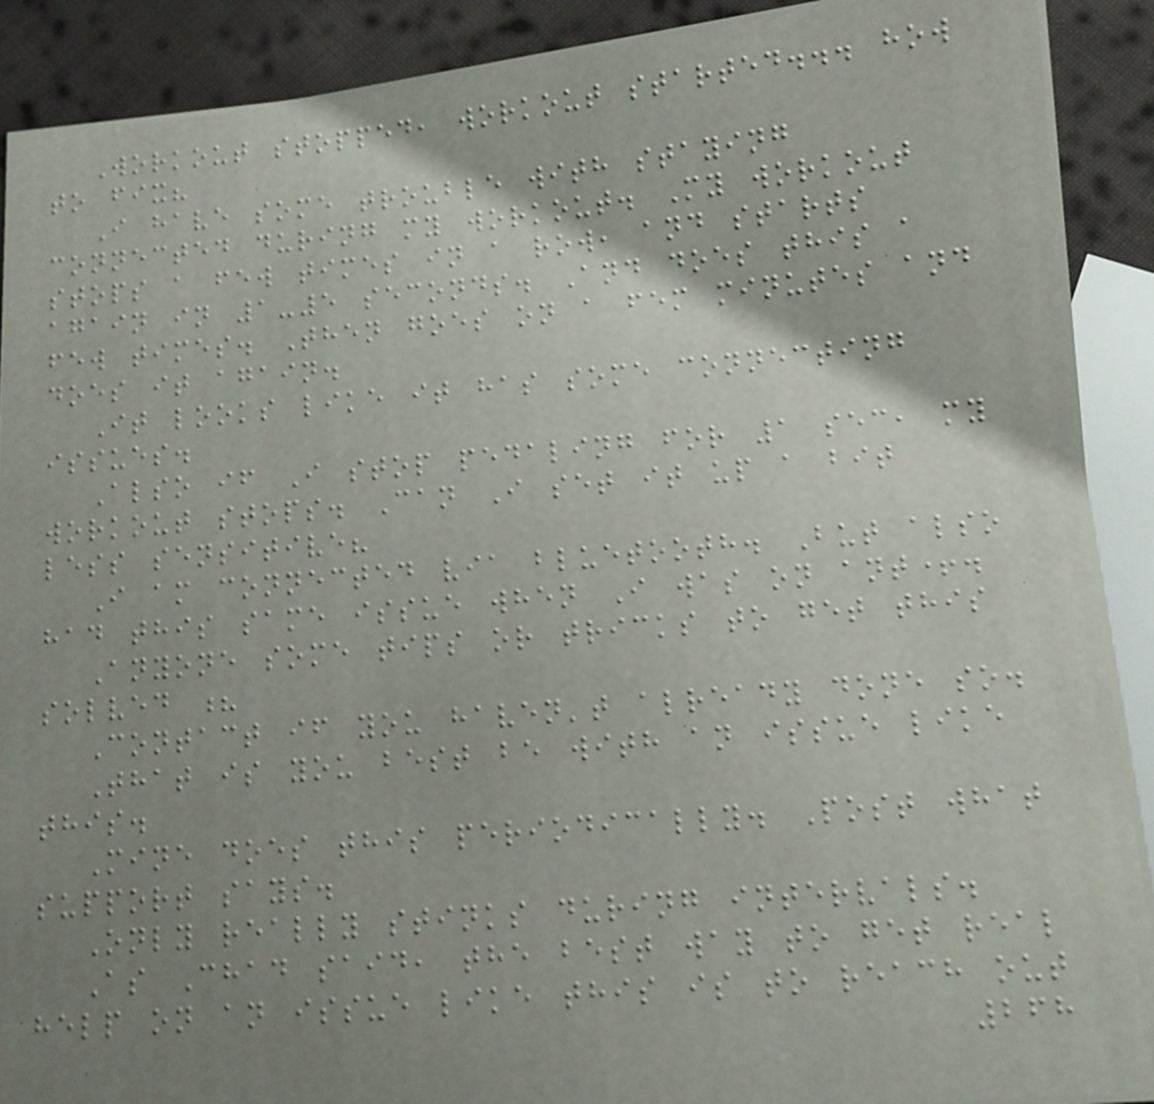Workout stopped, workout started... how
to fix?
I have some trouble with staying
connected during my workout. My workout
stops a few times in a row, and starts
again in 1-5 seconds. And does this a
few times. Then goes on a fem minutes and
does it again.
It looks like it has some connecting
issues.
Also if I stop pedaling for 1 sec, my
workout stops. Can I set it up a bit
less sensitive?
I am connected via bluetooth. But also
had this same issue when I was on ant+.
Anyone some tips or tricks to get this
solved ?
Contact if you haven't already done so.
That is you best be with an issue like
this.
Mine does this periodically. Post what
support says.
Only really stinks during intervals.
As Chad said, the best way to get real
help on an issue like this is to reach out
268
